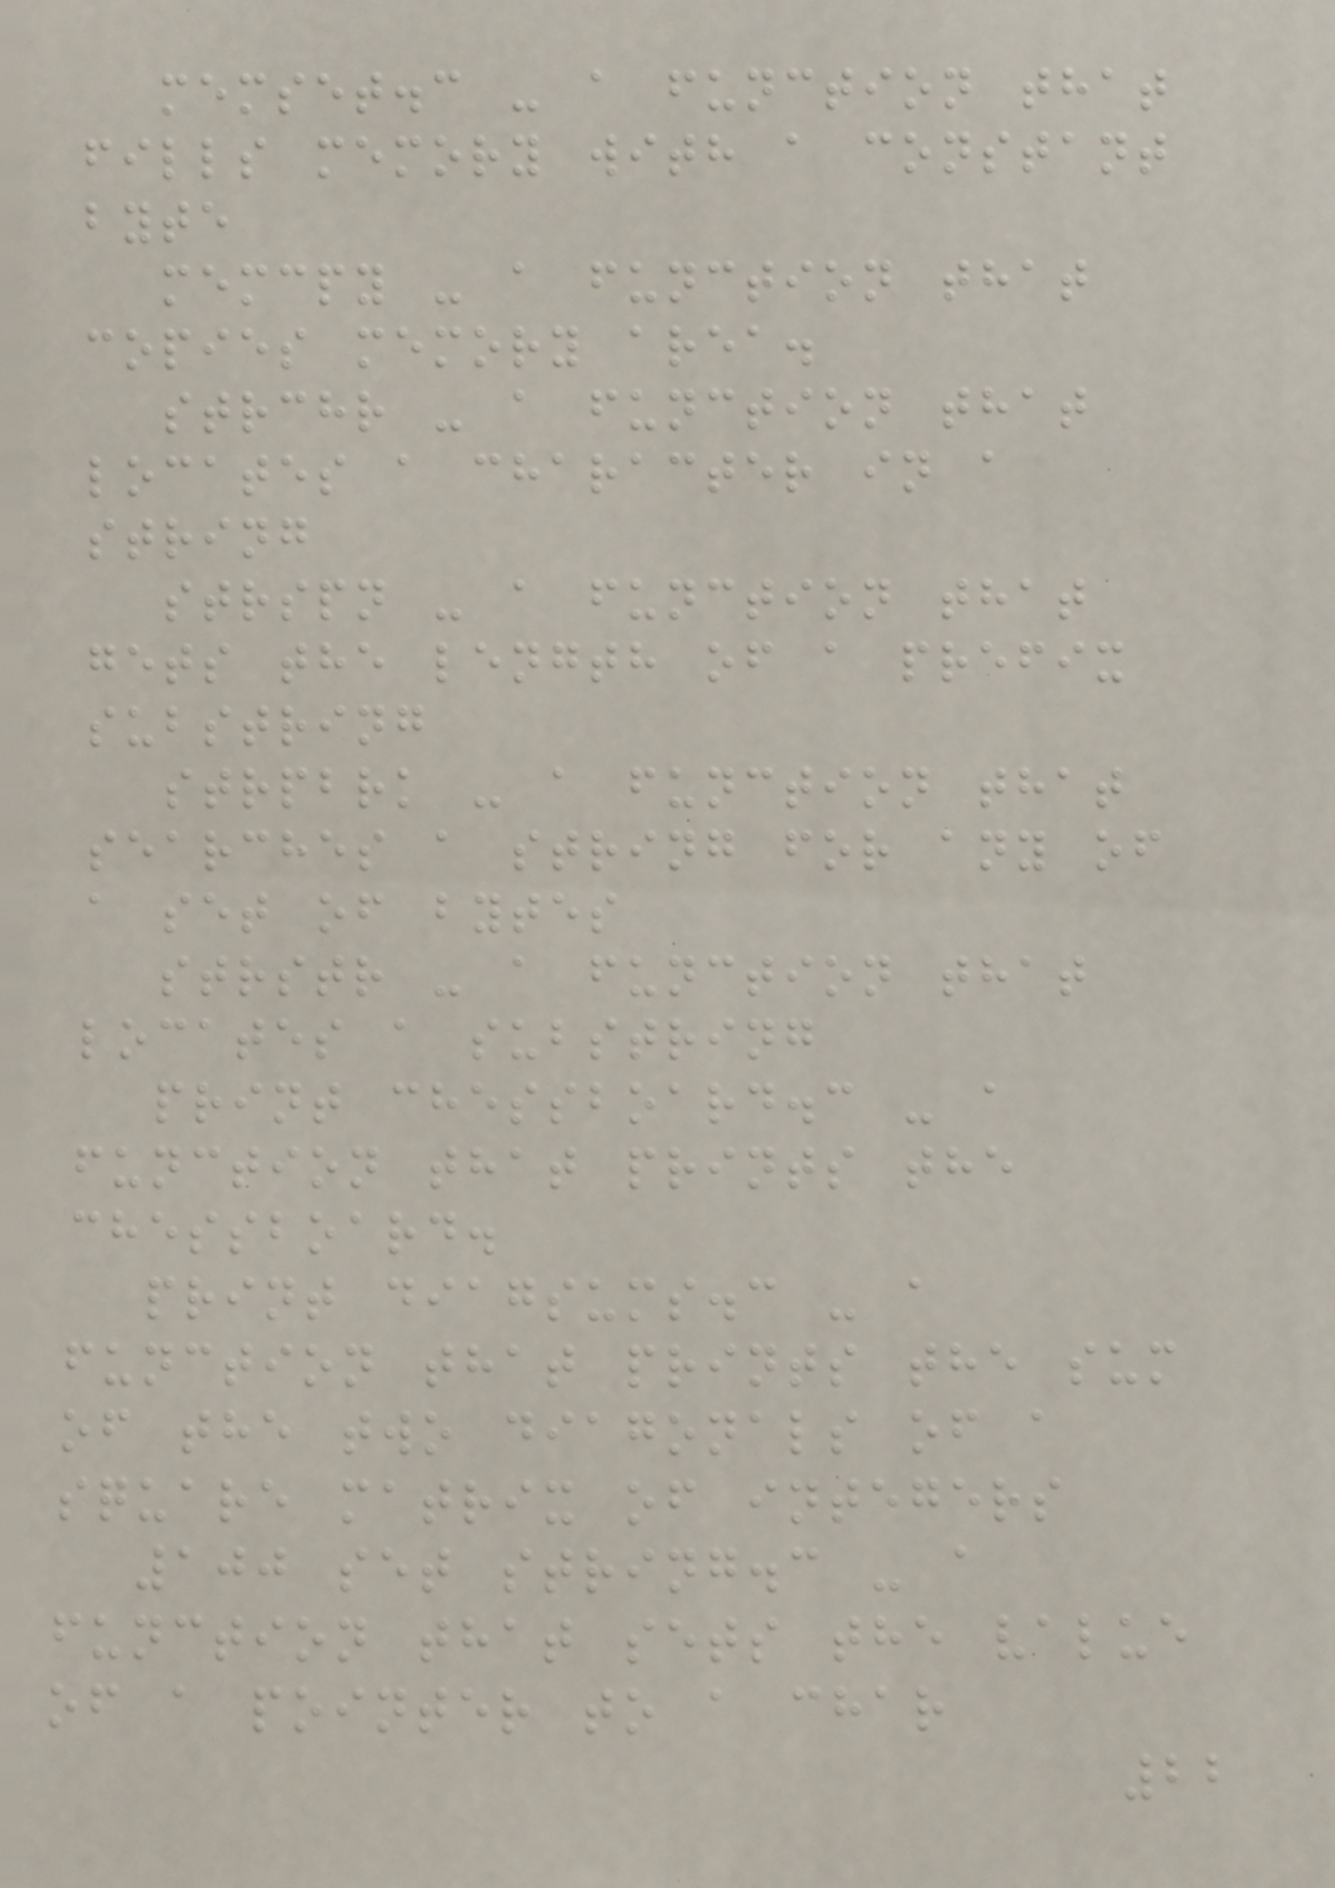memset.c - a function that
fills memory with a constant
byte
memcpy - a function that
copies memory area.
strchr - a function that
locates a character in a
string
strspn - a function that
gets the length of a prefix
substring
strpbrk - a function that
searches a string for any of
a set of bytes
strstr - a function that
locates a substring
print chessboard.c - a
function that prints the
chessboard.
print diagsums.c - a
function that prints the sum
of the two diagonals of a
square matrix of integers
100 set string.c - a
function that sets the value
of a pointer to a char
22
